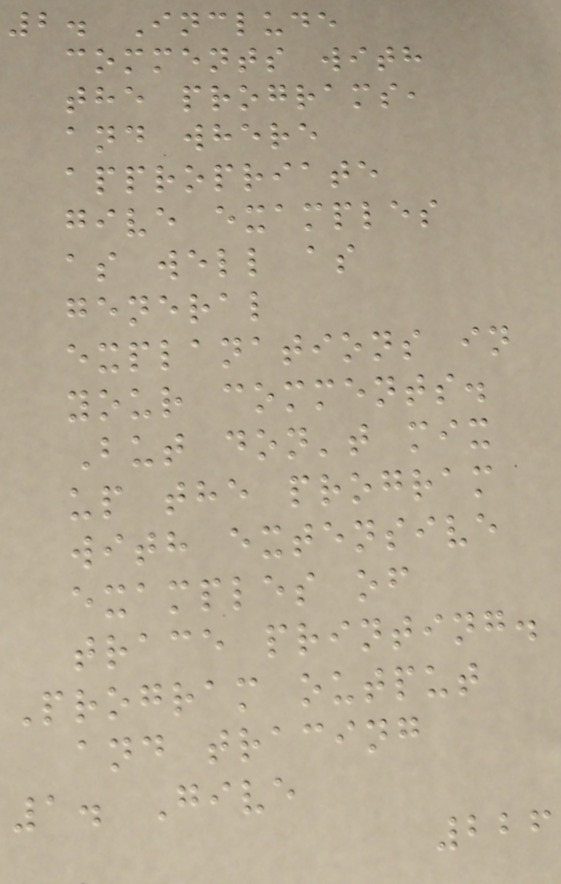2. Include
comments with
the programs,
and where
appropriate
give examples
as well as
general
explanations in
your comments.
But don't mix
up the program
with extensive
examples of
trace printing.
Program output
and tracing
1. Give
226
